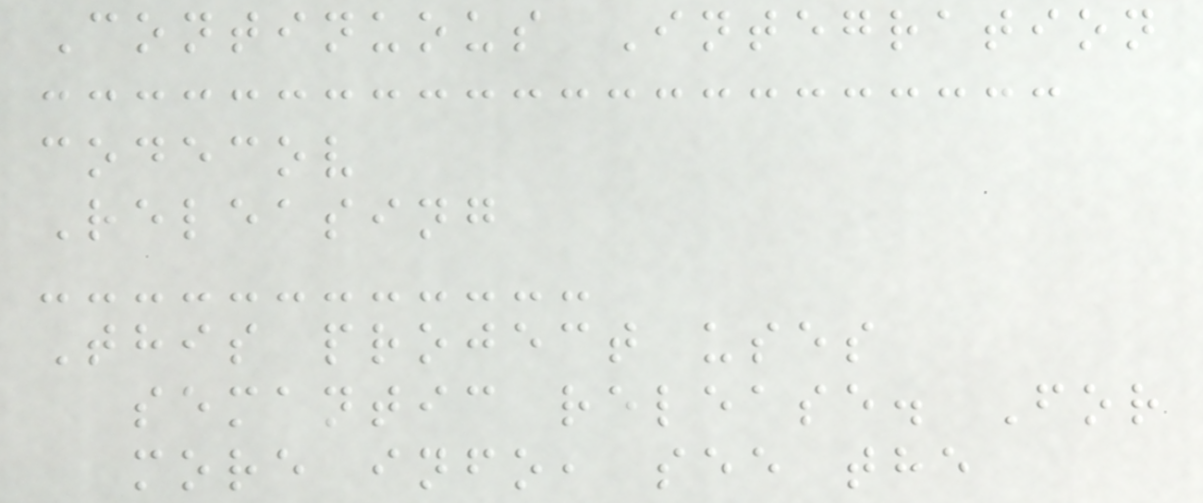Continuous Integration
codecov
Releasing
This project uses
semantic release. For
more info, see the
